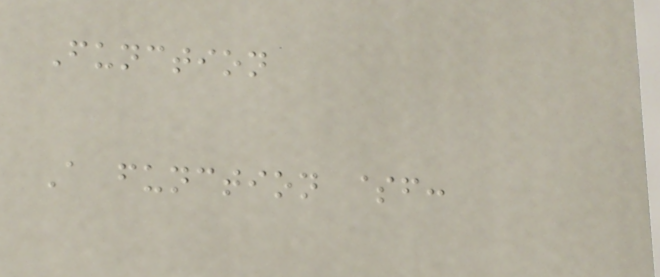Function
A function $f:
